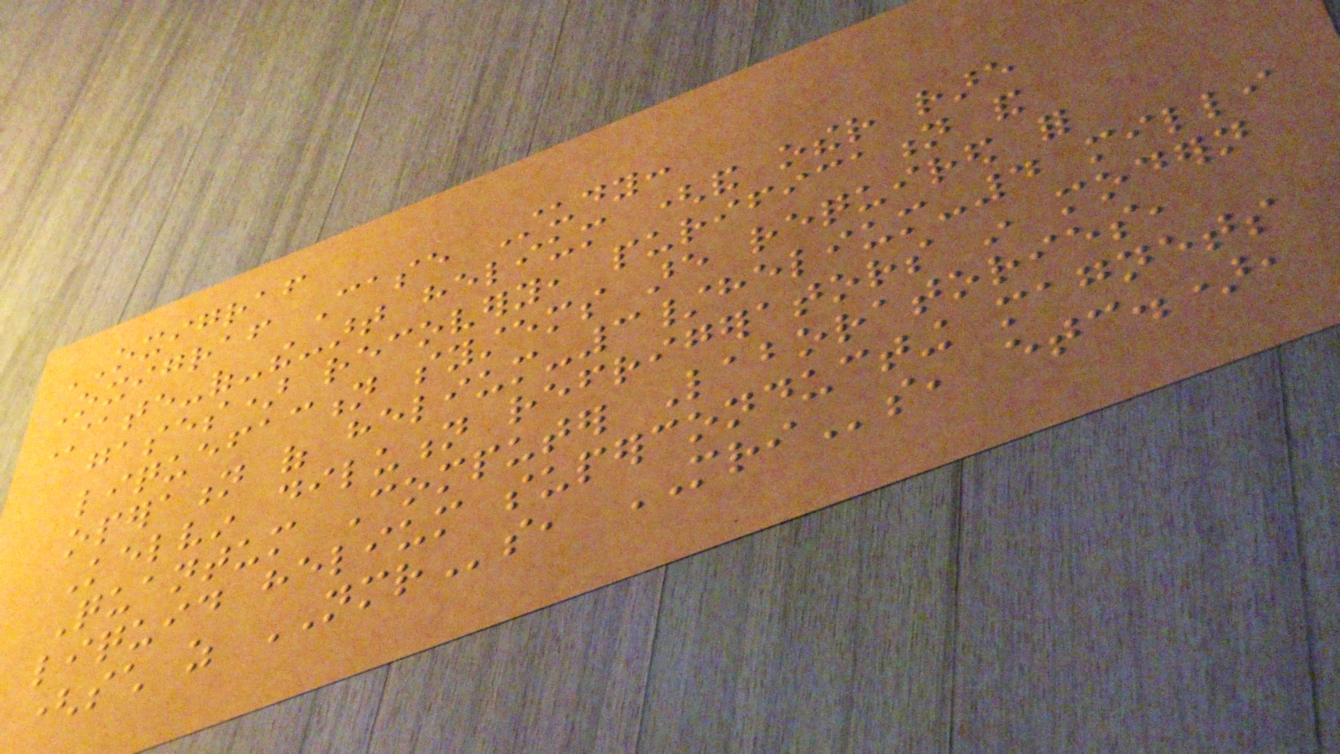OXIGRAF
Oxigraf Case Study:
State-of-the-art helium (and other rare
gases) recovery, purification and
liquefaction systems are required for
operation of helium-3/helium-4 milli
Kelvin dilution refrigerators in modern
Quantum Computer Laboratories,
liquid helium superconducting magnets
(such as NMRs, MRIs, etc.),
